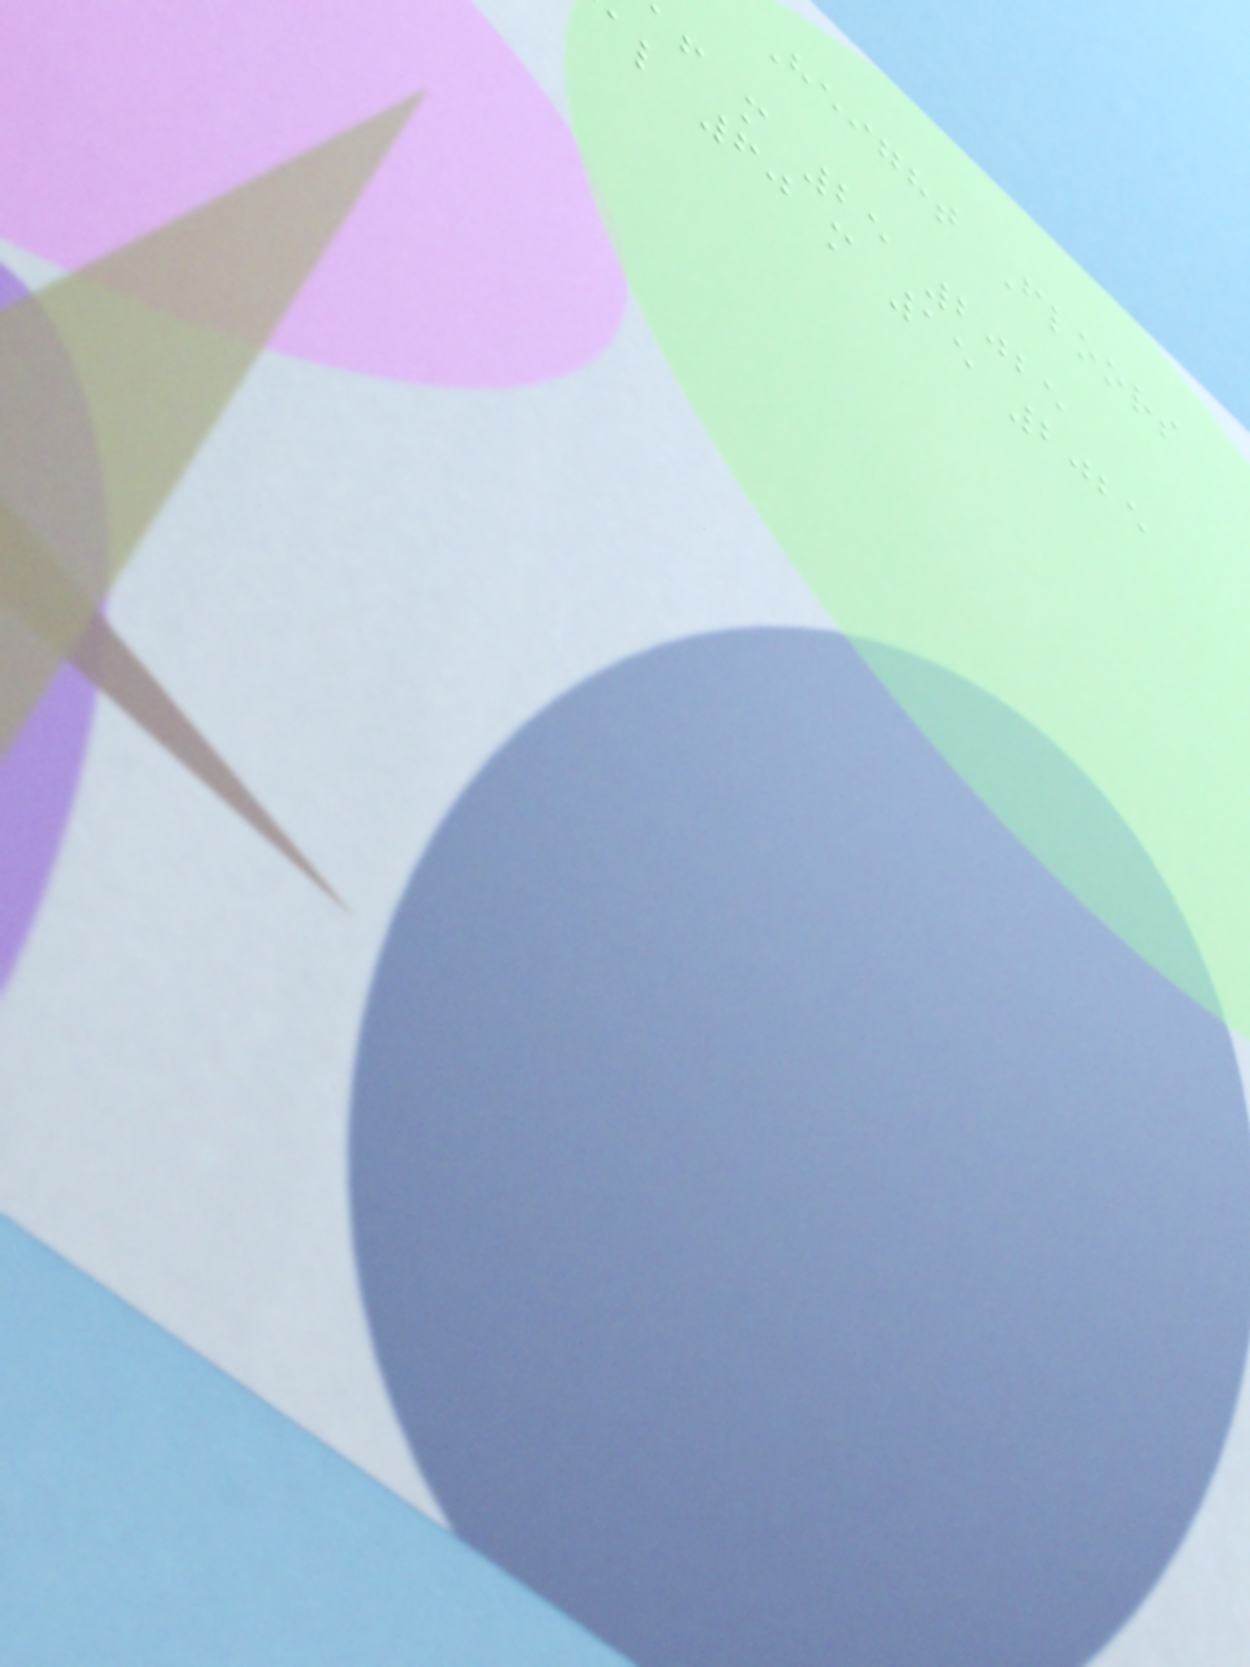Height Floors
af m 25 2025
al 60 m 15 2025
